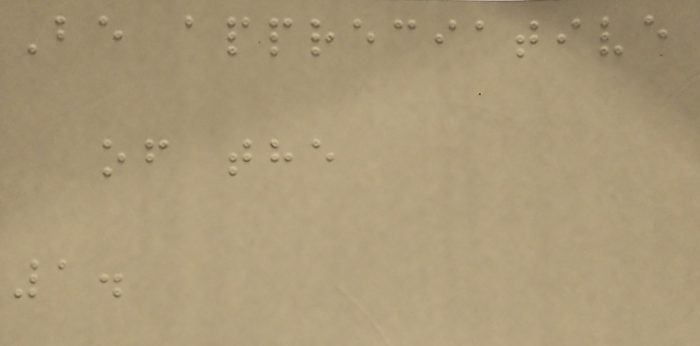Be appreciative
of the
1.
